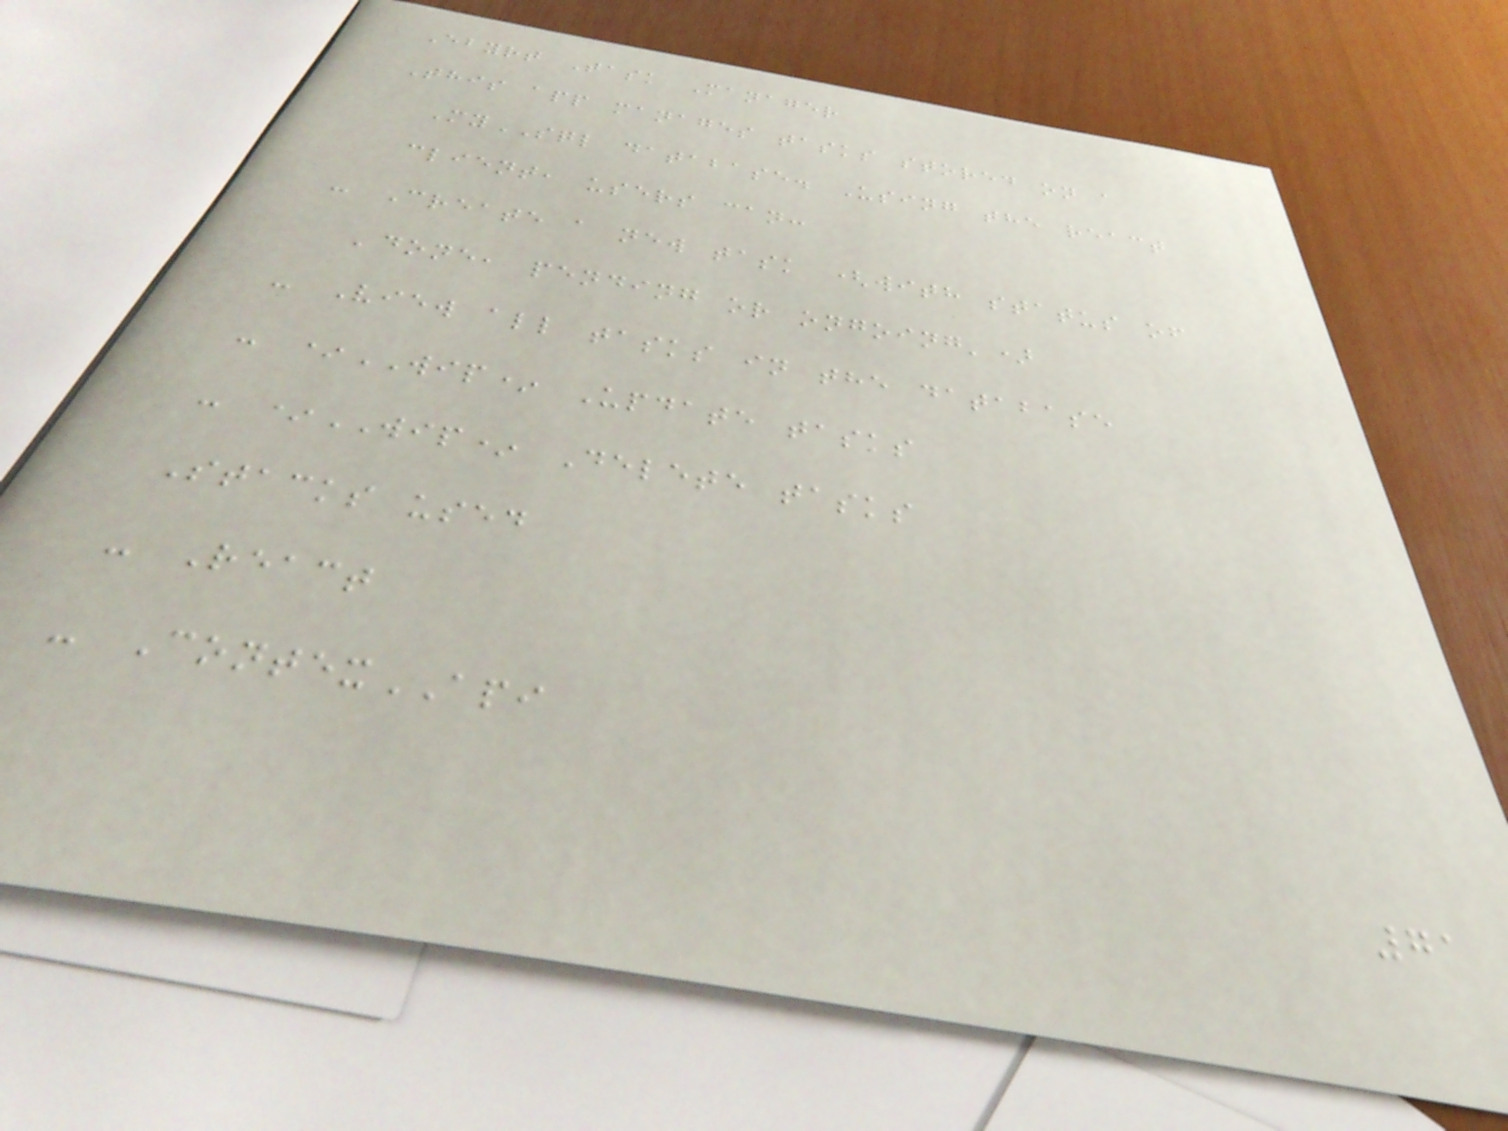Ebyrt Task Manager
This app manages tasks stored on a
MySQL database. Using the react
client, users can:
- Create a new task (with status of
'done, pending or ongoing')
- View all tasks in the database
- *WIP* Update tasks
- *WIP* Delete tasks
Stacks used
- React
- ContexAPI
71
